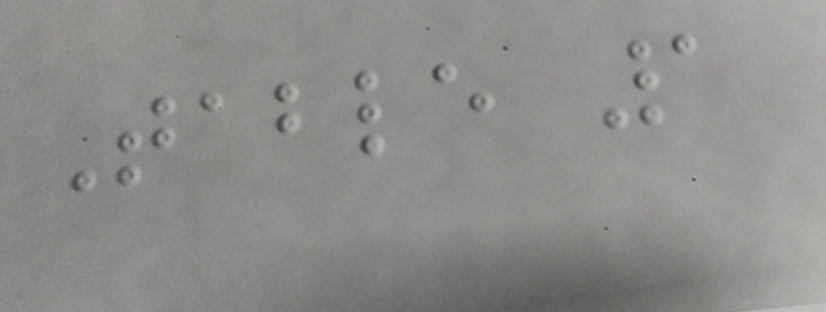Table 1
